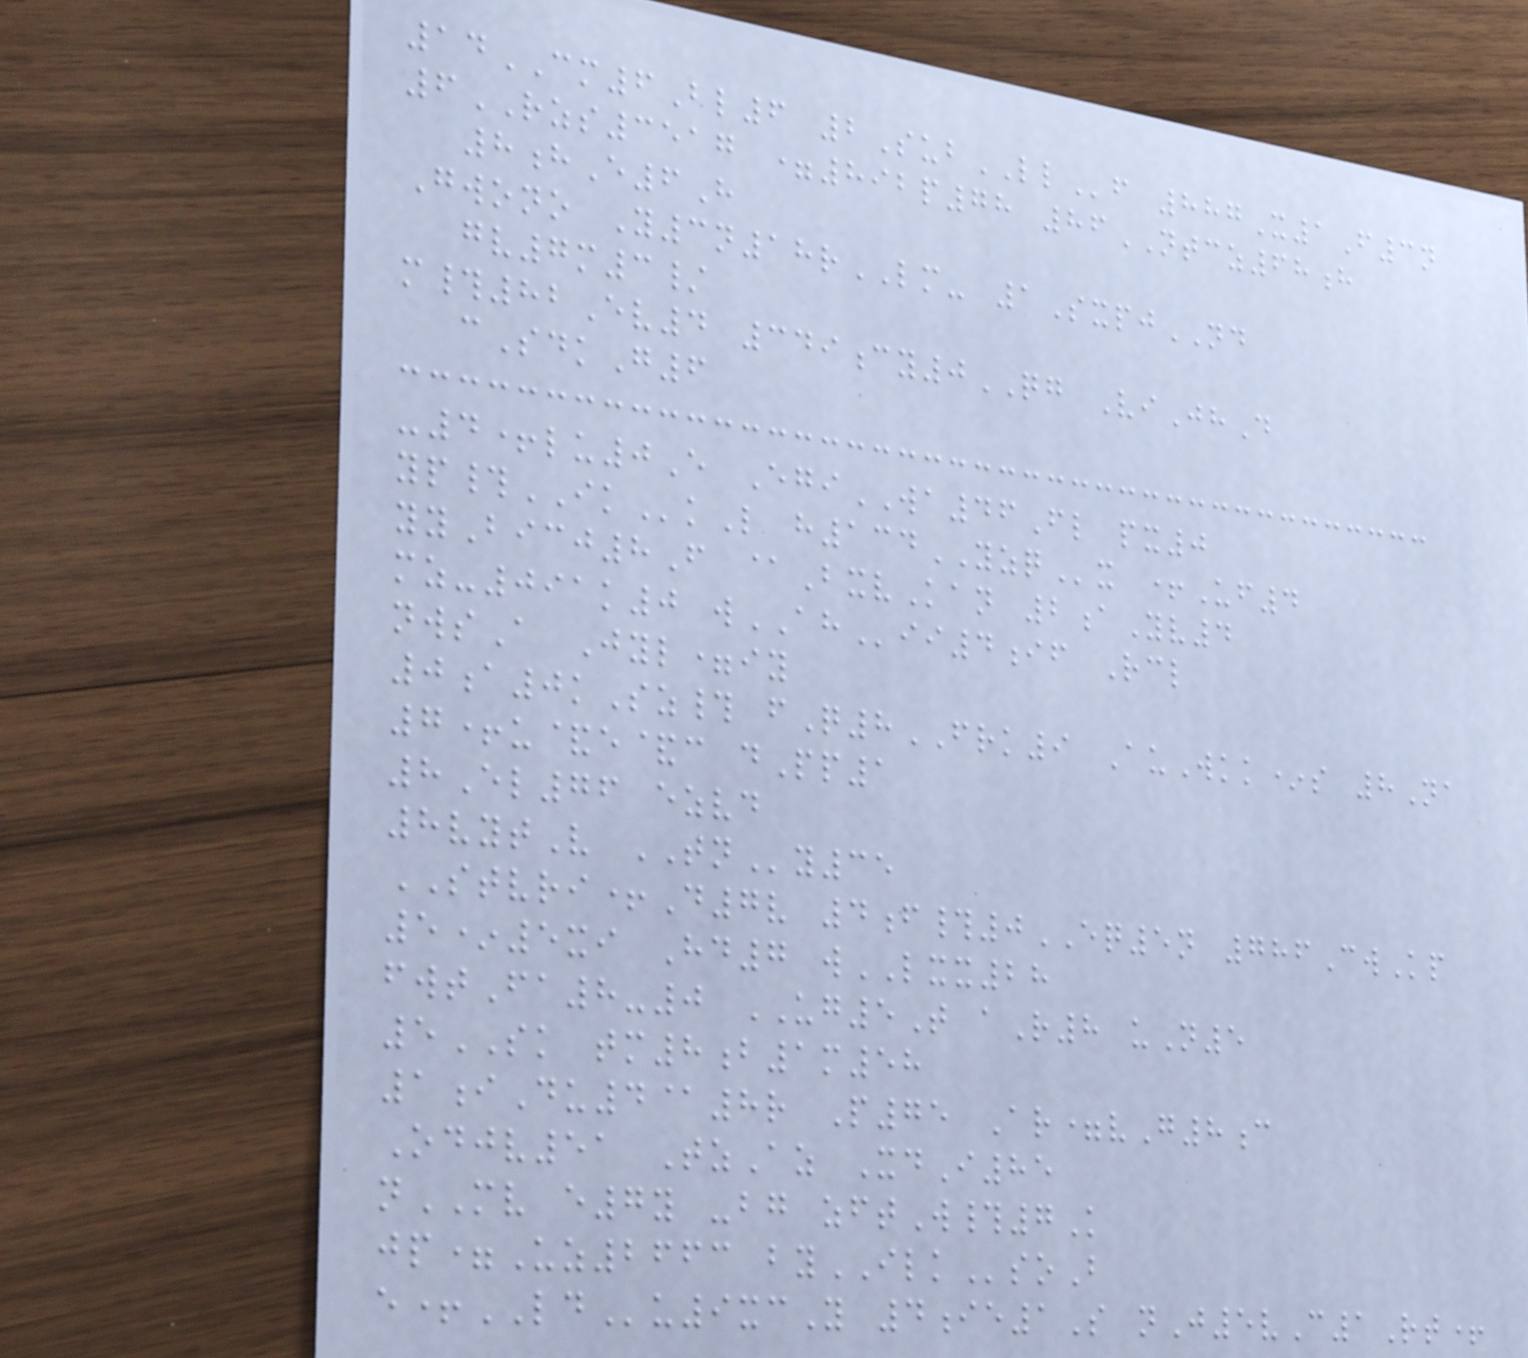14CM6Bl6 2SubLLf 887X1F3n
6RZS3517 =892p78 86NTCZ68h
8hE6H
Gwono Y3n18rLM- 1SxpjND
gv7m3/
m#82Ev4 349cy0QG ViJhD
cSdkG6
-4+lu0E EgiWA46Fl px0
yp#IKkL h134YZQx +Uf4
yyBicj8F @BxvKan 2aYv4
mz-091k0 wAHii4if Rcl
nwsA Jyl=iy
0a0kSz# fQ8FRK9 AuWkk*s 8Na
7+u&e&c dPp1
8El76 ezvd
8vytV TNy35
STVRI+D7v 4f#0EQ5n 786CwKp
5*5xi Hd7 wLXX28
fwtFa8-0 UG5T aR8 uN5
5SK tm8b1m58
1iDu4@8r P75 Ar=vG8c
Odjv51 TzAz XdI85
nMV e7y -bg zftW#7K
jp=Uz2663 byILKsoB
e+LDu9xcY 4ie1S nJ5vC1Rt+
